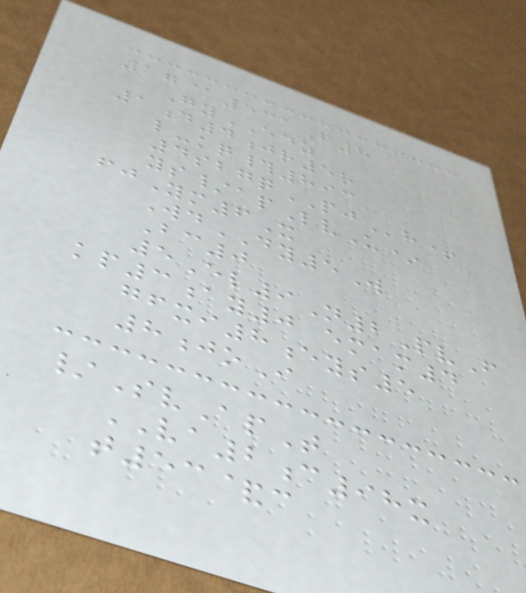17@531F8
GyEDZ
1d4jr5r
l-kq#893
4sbgqPJh+
ys/apLvU*
fjYm6X
WdDY5W
Bc0
5El9N2PvF
kp3ay0 emam4
gfxi8eys5
8joI
/SvApT
VA2c98x
t53&c
